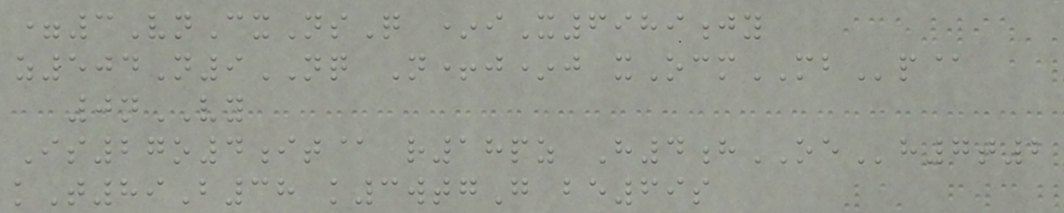=3VnCxNsQ *iX6989jy
z504N9NQ N+j*j xOcmMBp@
0nVY
Is27o4it@ r18pz H4hOEh7t2
kT89B38 k3wtgG be69s
